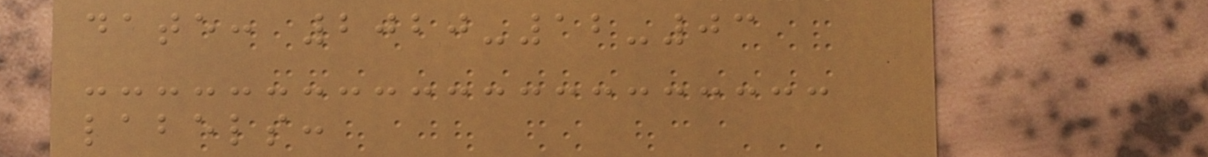date: 2020-12-03
labels:
